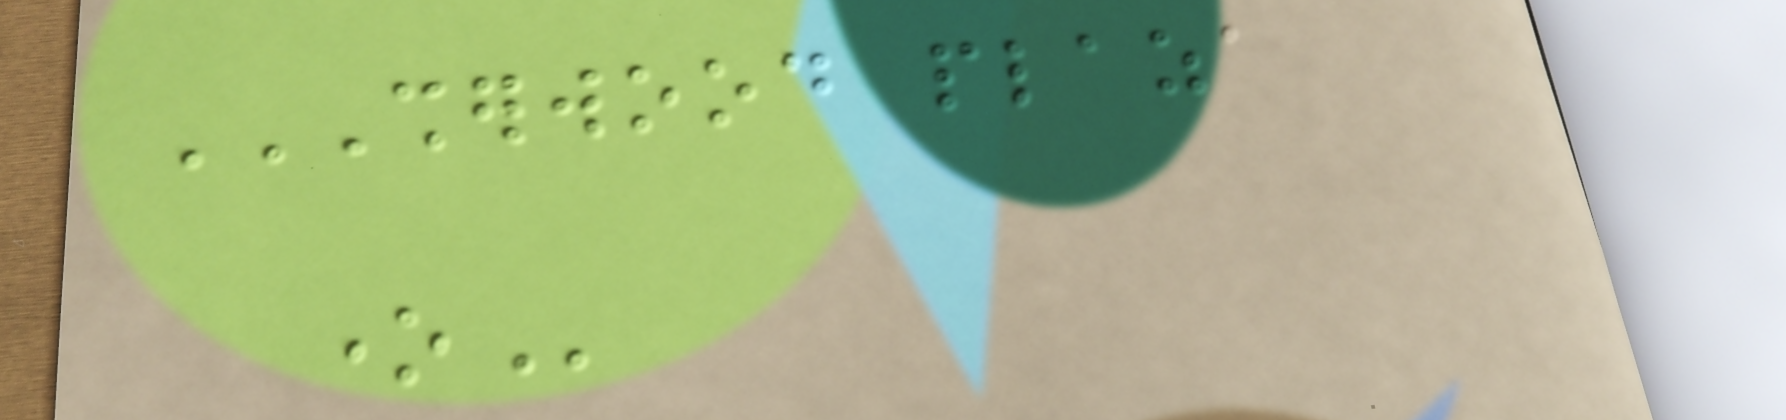SHERWOOD PLAZA
ONE
